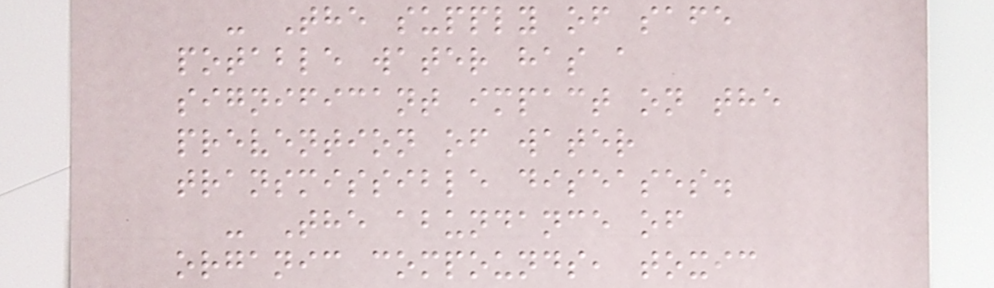- The supply of safe
potable water has a
significant impact on the
prevention of water
transmissible diseases.
- The abundance of
organic compounds, toxic
